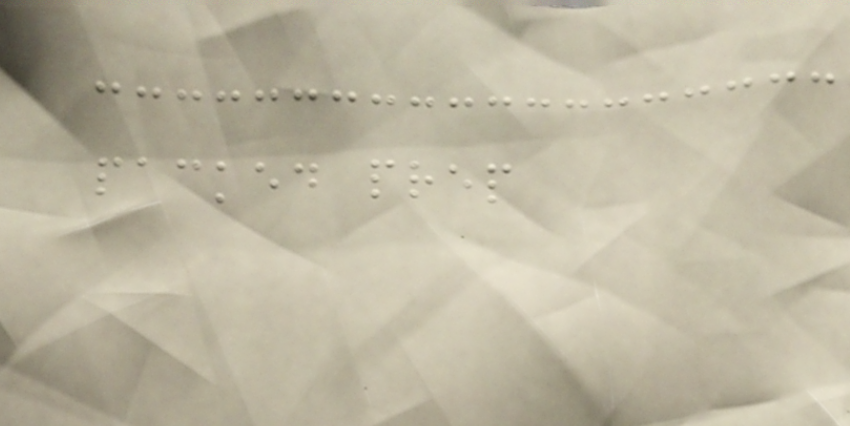packed prep
